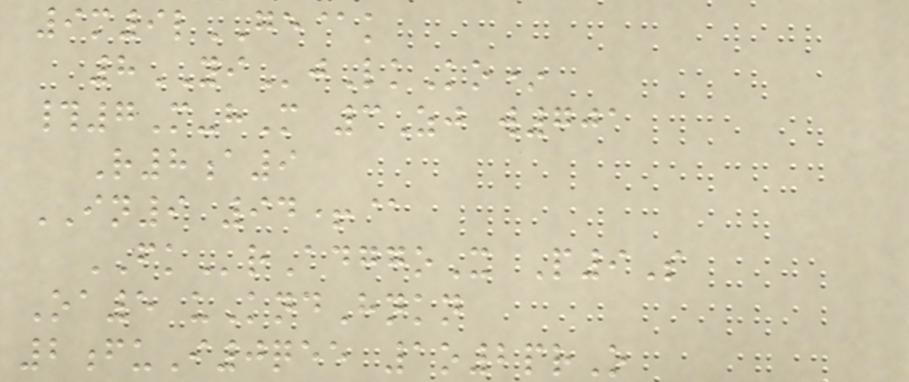9m9lGE@k
8YIjLkKo*
#7M-hM 3Zj w701
R8a9
IN9 94+@
FKrAdggoX P9S
Oa5 uKndHnkn
2fuI0qee 1o2prO
